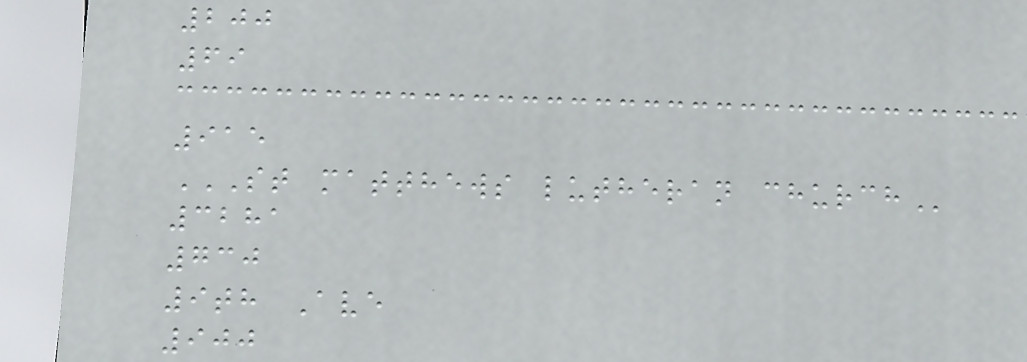200
69
915
ST MATTHEWS LUTHERAN CHURCH
3281
730
9th Ave
900
